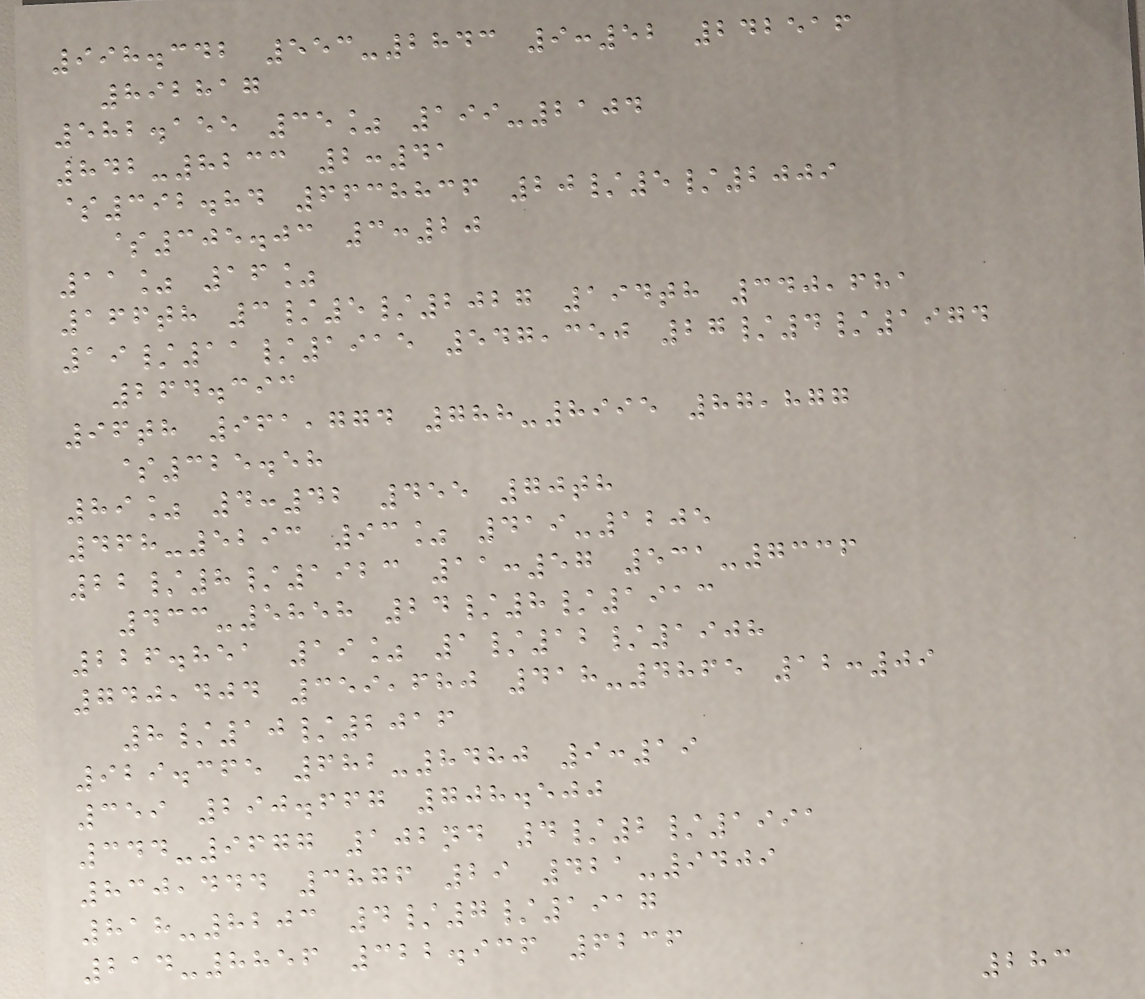998.342 553-2843 9:52 242516
892817
582.155 35% 199-2104
842-8233 2:41
$392.84 6638836 20/5/2009
$305.03 3:20
11% 16%
166th 3/5/2027 194th 340,681
19/11/1915 547,350 27/4/1974
264.393
96th 961,774 788-8995 87,877
$325.58
89% 4:42 455 70th
468-5293 93% 419-1205
22/8/1923 11:57 531-7336
433-5858 24/8/1913
226.851 19% 1/12/1908
740,404 359,680 418-4865 12:09
8/10/2016
929.365 682-8480 9:19
359 290.667 708.500
344-9677 102nd 4/2/1991
830,444 3876 29 421-9409
818-8203 4/7/1917
214-8856 322.936 6236
283
